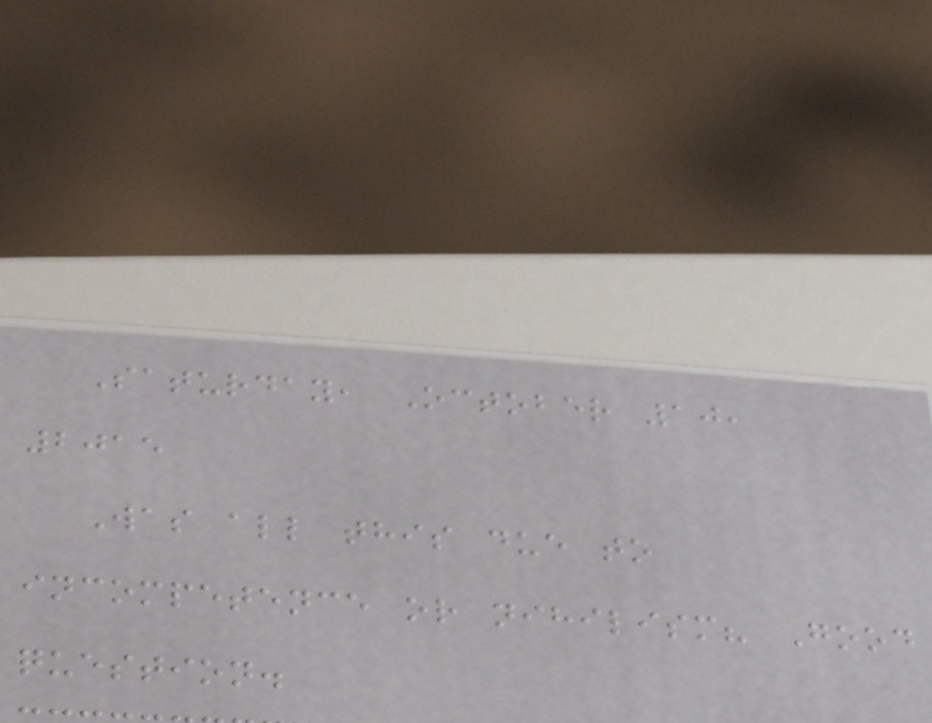Saturday, October 10,
2015
Was all this due to
incompetence or nihilism? Good
question.
